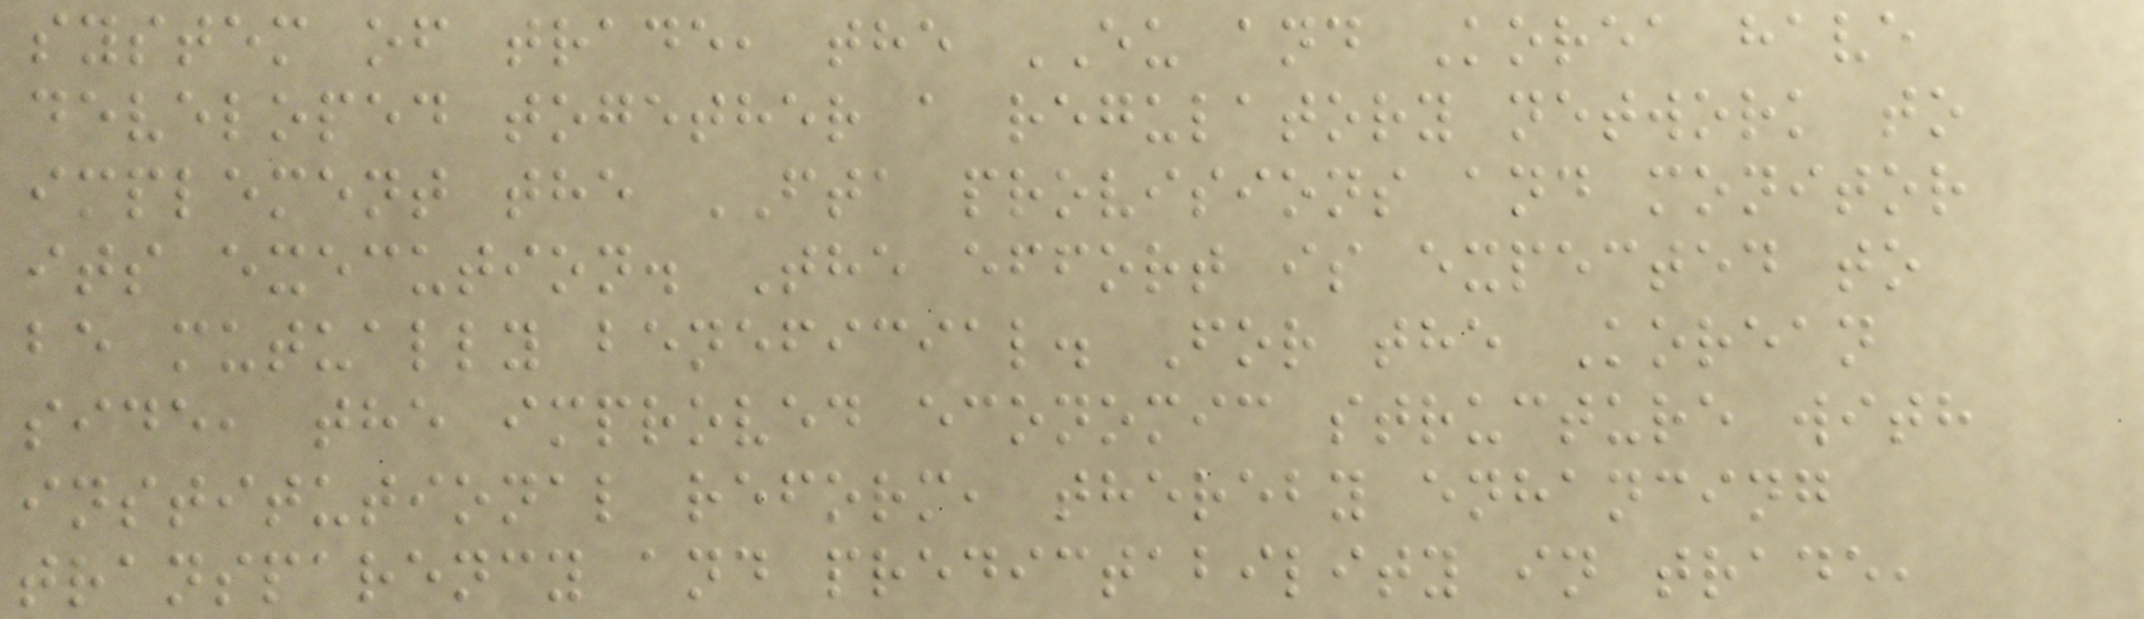system of trade, the EU and Korea have
developed together a regulatory network to
implement the FTA provisions and monitor
its execution. The effort is expected to
be mutually beneficial. For the Korean
side, the improved economic structure with
institutional reform, thereby enhancing
transparency and predictability in trade,
